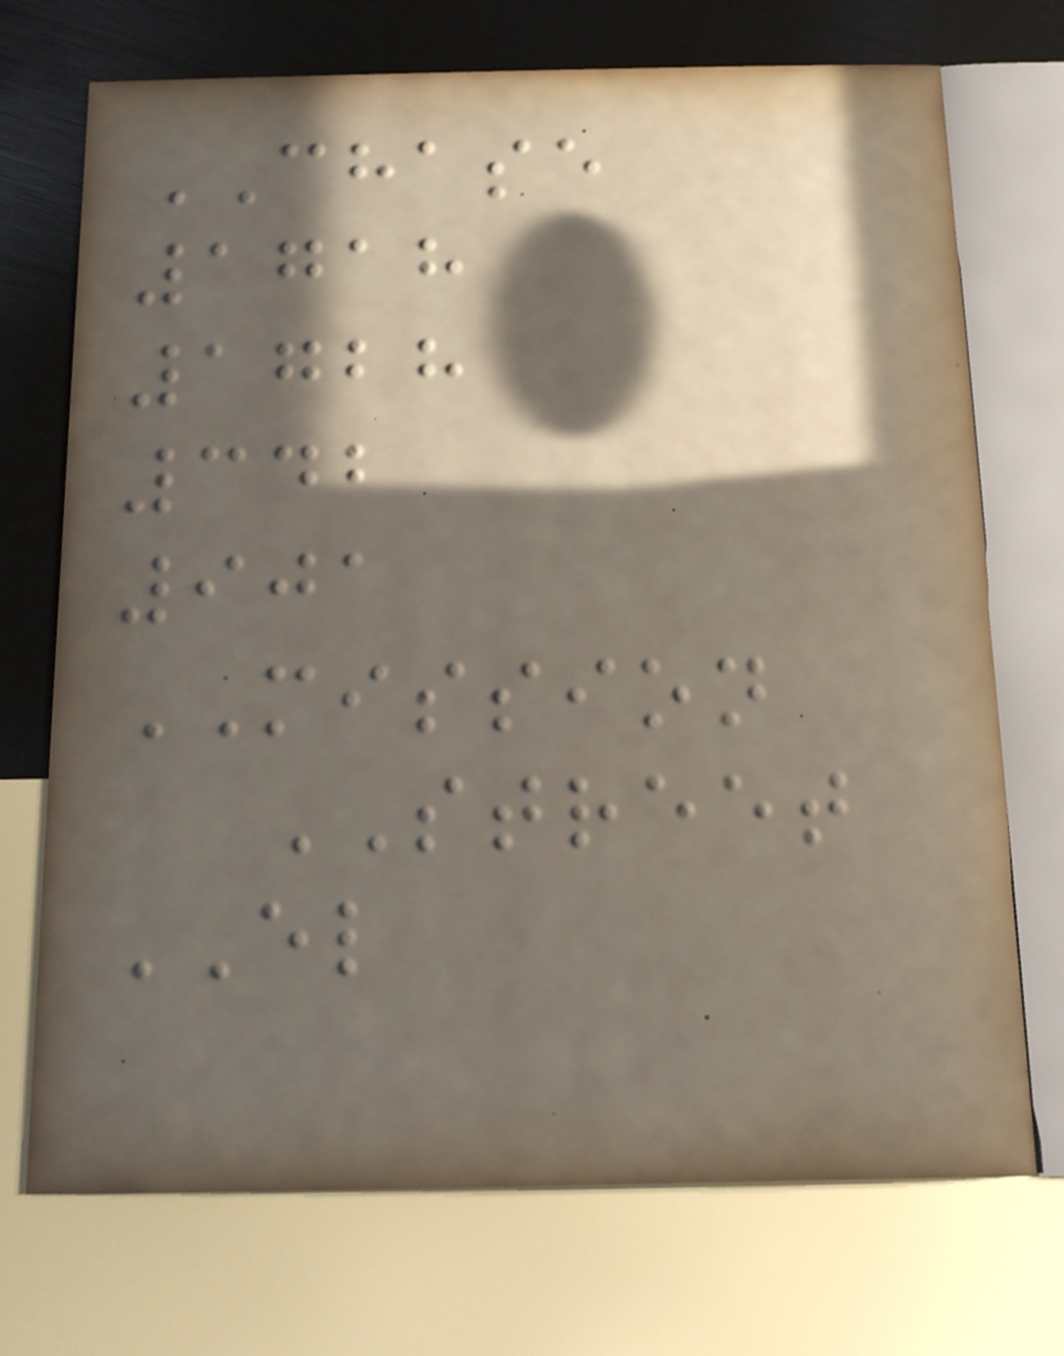CHASE
1718
1728
342
901
MISSION
STREET
EL
